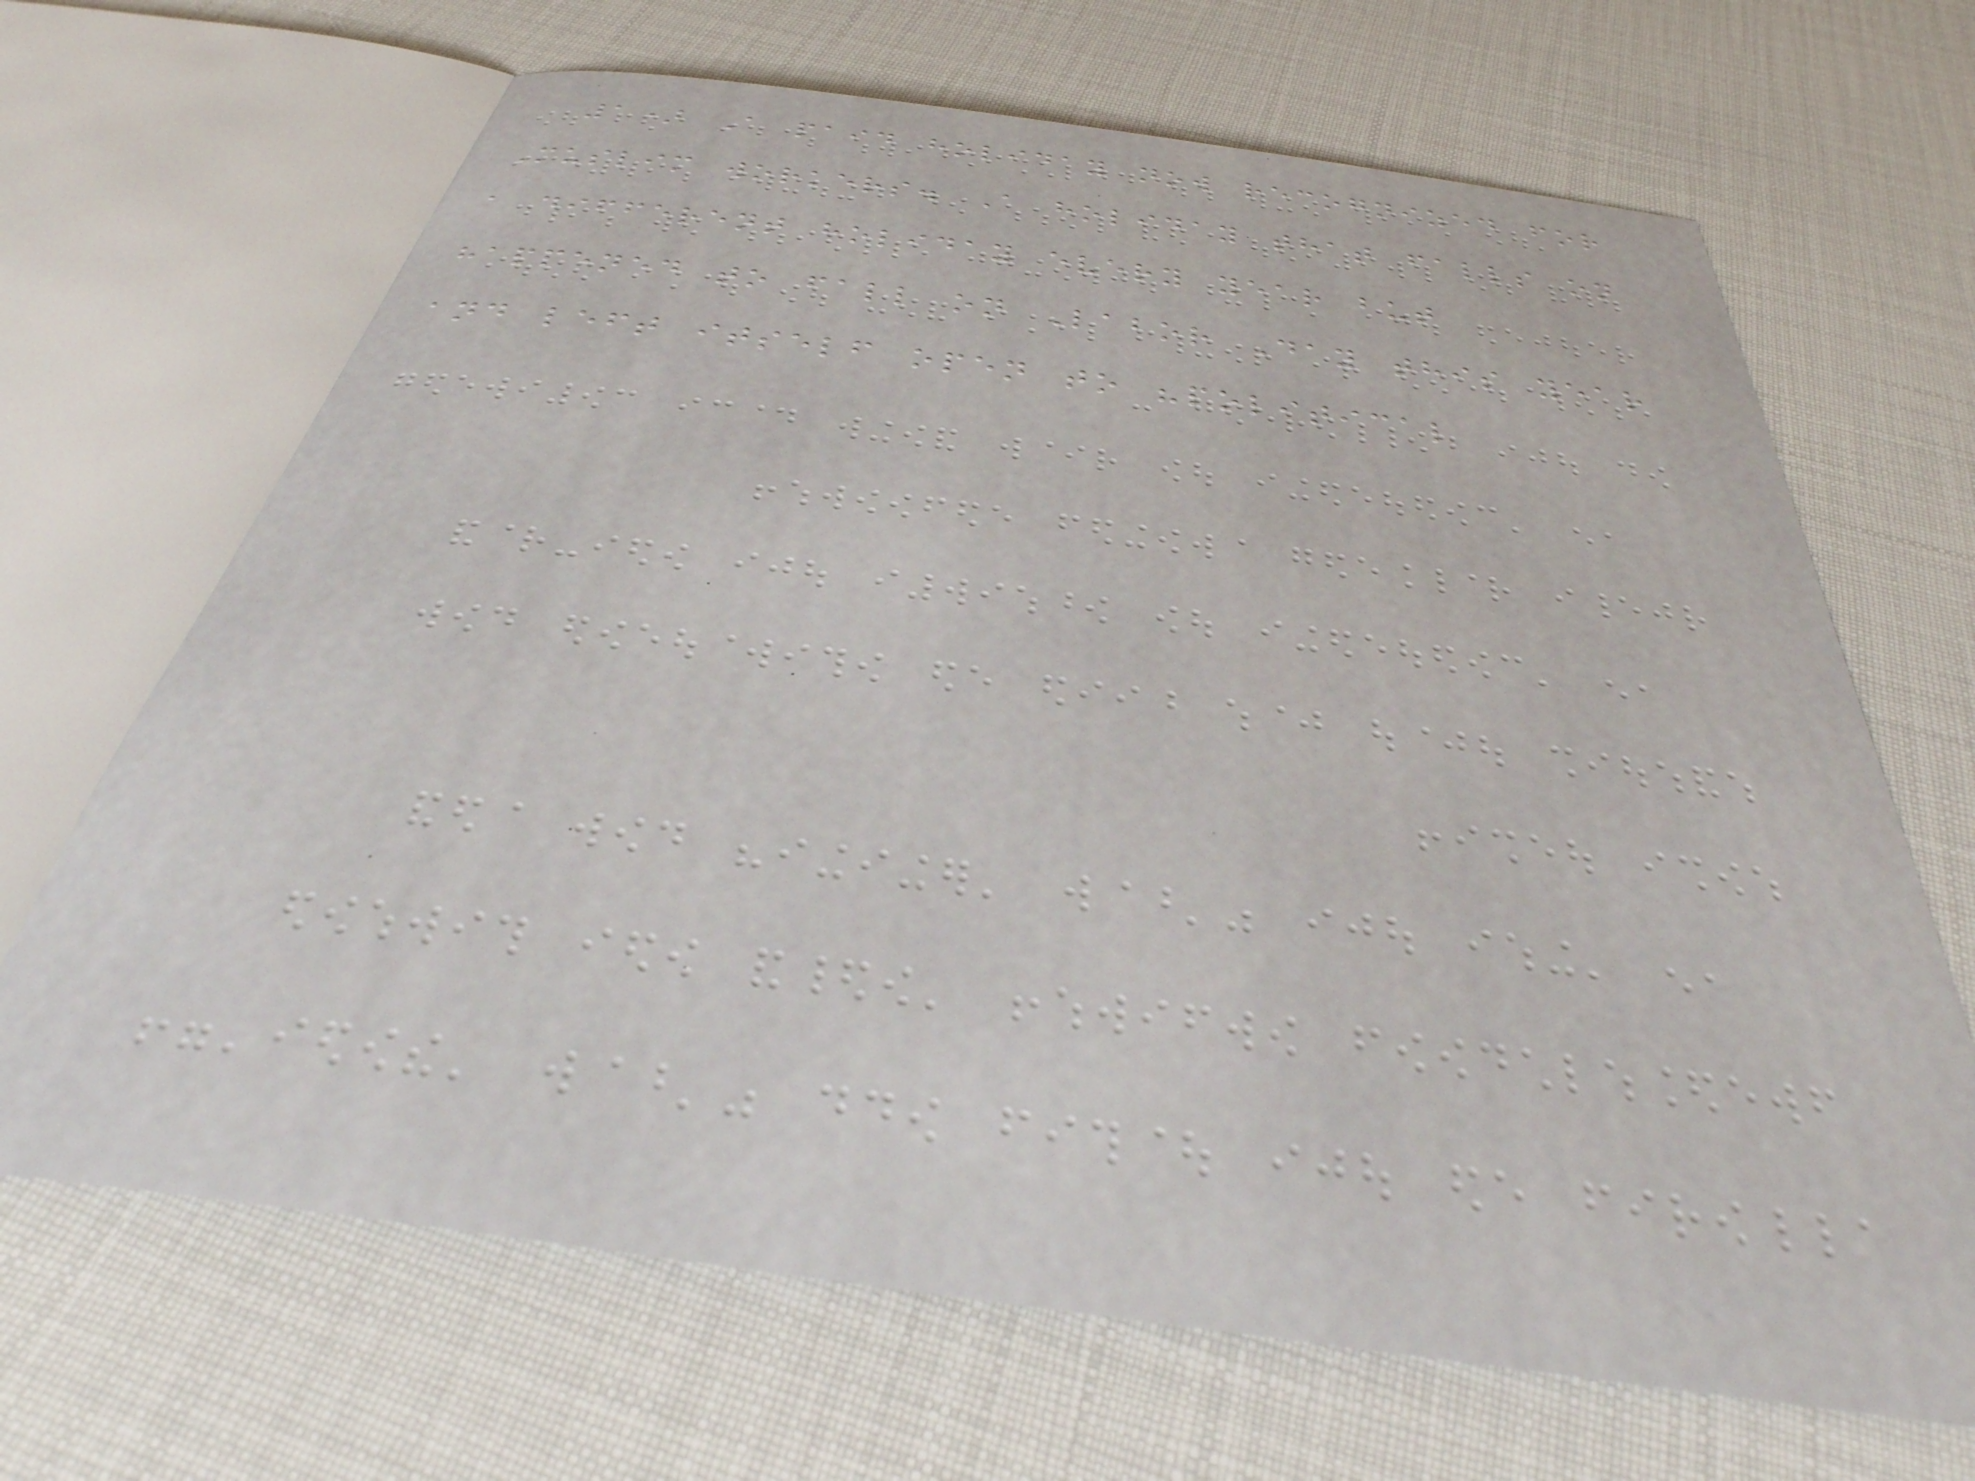1) A paid holiday now recognized for
Muslim workers. A holiday that falls on
a different holiday every year but
happened to fall on Labor Day this year
and left itself open to "political
